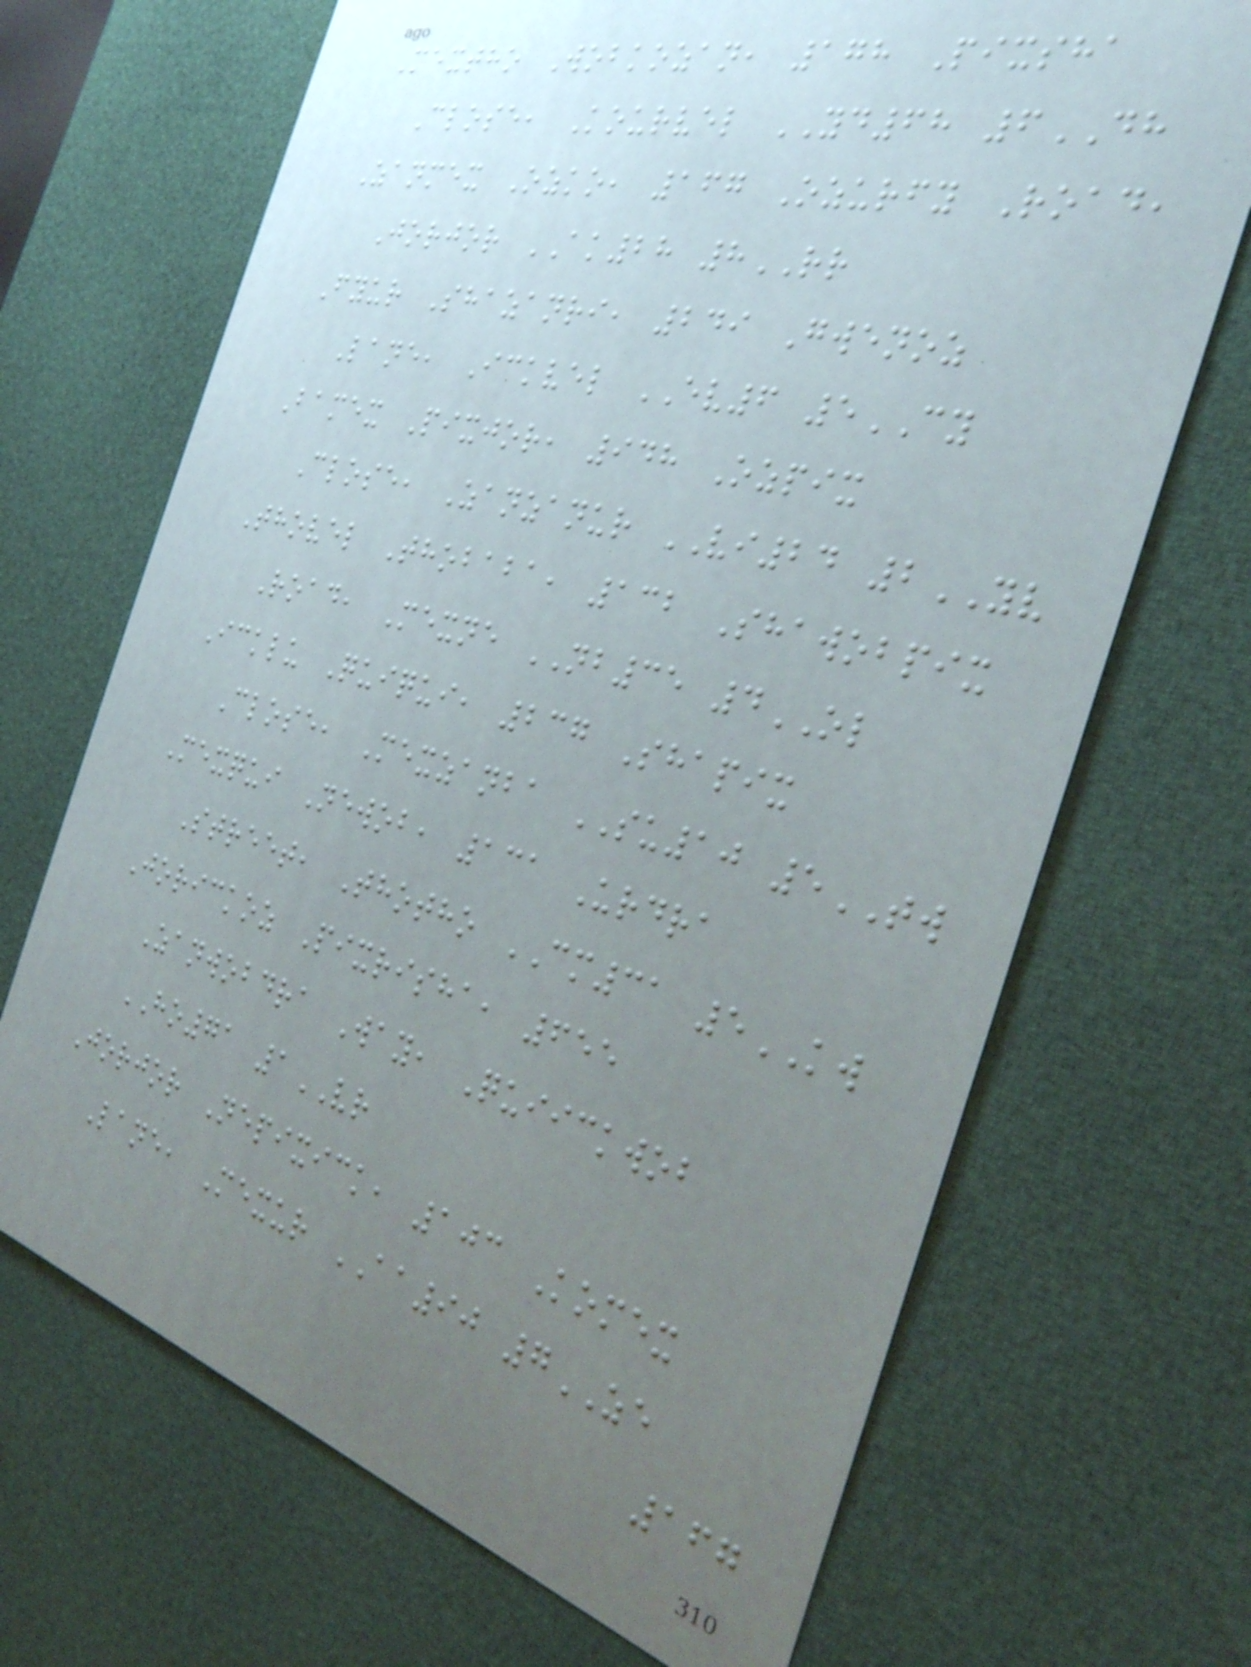Mextho Wobkozan, 178 Pixsha
Close, Kourvel YD68 6DH
Zanmex Ozko, 167 Ozurfy Road,
Jorjor AK28 8RR
Fyur Shazanri, 249 Gwenoz
Lane, Ickvel EV6 5CY
Bamex Pixjor, 948 Ozpix
Close, Zanzanur VI24 2YV
Thovel Thobaba, 132 Shawobpix
Road, Mexne NB35 4OL
Icklu Quiqui, 237 Shapix
Close, Mexzanba SU10 5TW
Mexqui Newob, 131 Urdra
Street, Thotho CM31 5KW
Jorickoz Pixrisha, 655
Zanwobdra Way, Quiickwob
HO71 1VR
Jorjor Nepixick, 103 Komex
Lane, Mexur AA90 7ZE
167
